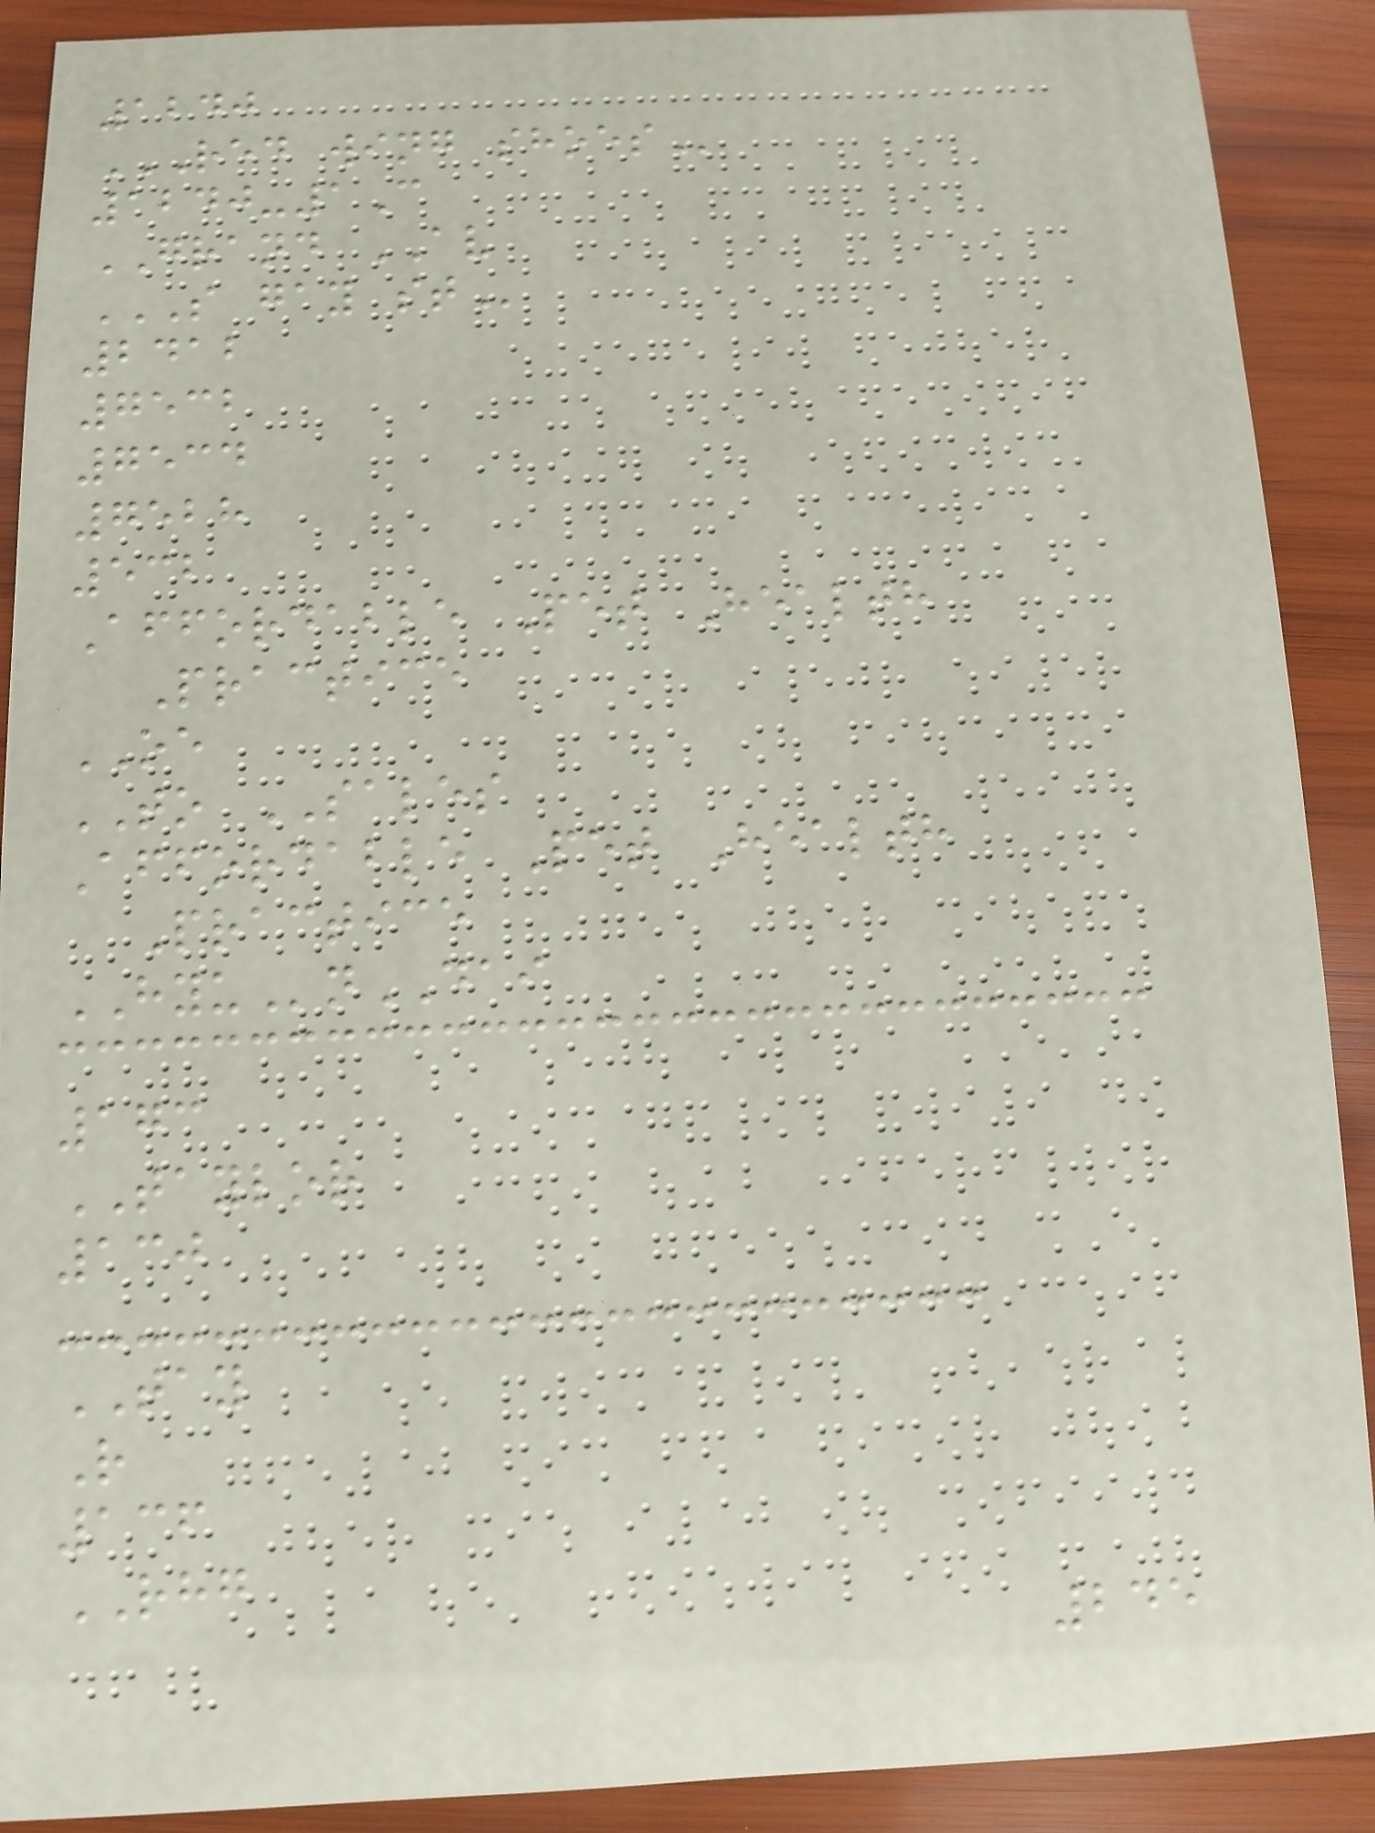1240
RED WING SHOES
1240-1C
GRAND AV
S GAY ST
2412
7532
7534
7528
532
Affordable Pet Health
Practice
OE
TO SALES
Affordable Pet Health
Practice
HYUnDAI
173
TAYLOR
130
TAY
R
136
RHG
245
